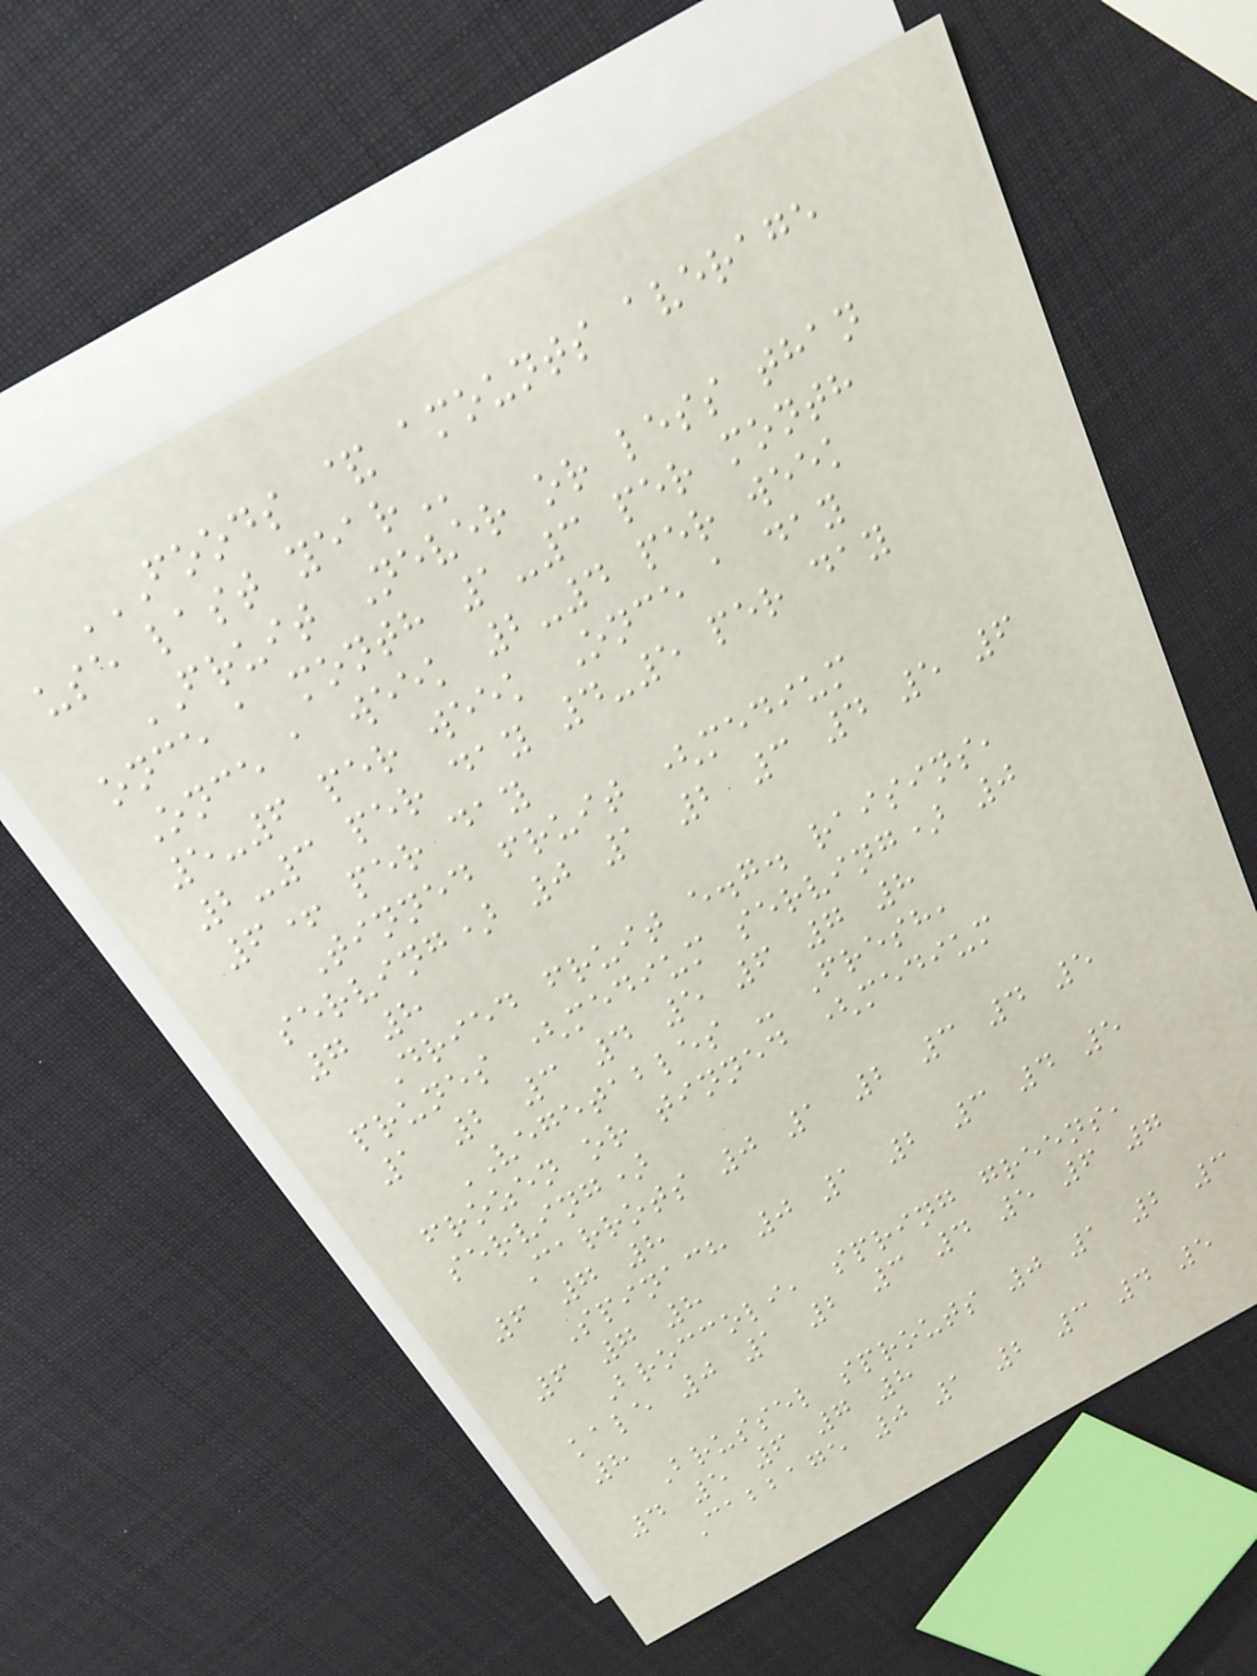FOODS & AMOUNTS AVERAGE
USE LAST YEAR
FRUIT Never or less than
once a month 1-3 per month
Once a week 2-4 per week
5-6 per week Once a day
2-3 per day 4-5 per day
6+ per day
Tinned fruit (medium
serving) 0 1 2 3 4 5 6
7 8
Dried fruit e.g. raisins,
prunes (medium serving) 0
1 2 3 4 5 6 7 8
VEGETABLES - Fresh,
frozen or tinned (medium
serving)
Carrots 0 1 2 3 4 5
6 7 8
Spinach 0 1 2 3 4 5
6 7 8
Broccoli, spring greens,
kale 0 1 2 3 4 5 6 7
8
Brussel sprouts 0 1 2 3
4 5 6 7 8
Cabbage 0 1 2 3 4 5
